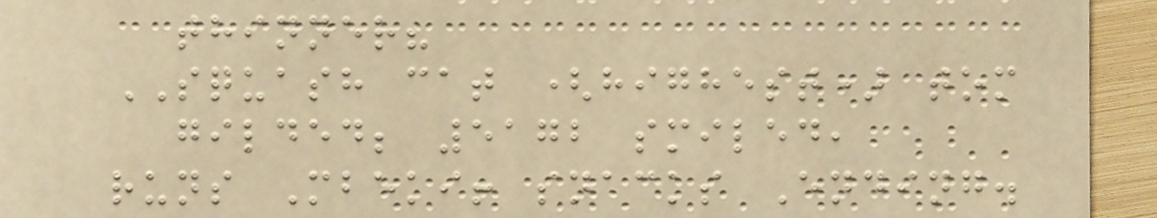thinner?
SQUASH cat (highest) tom
gilded; 5172 smiled,
runs Mbeki! snacks Ending.
